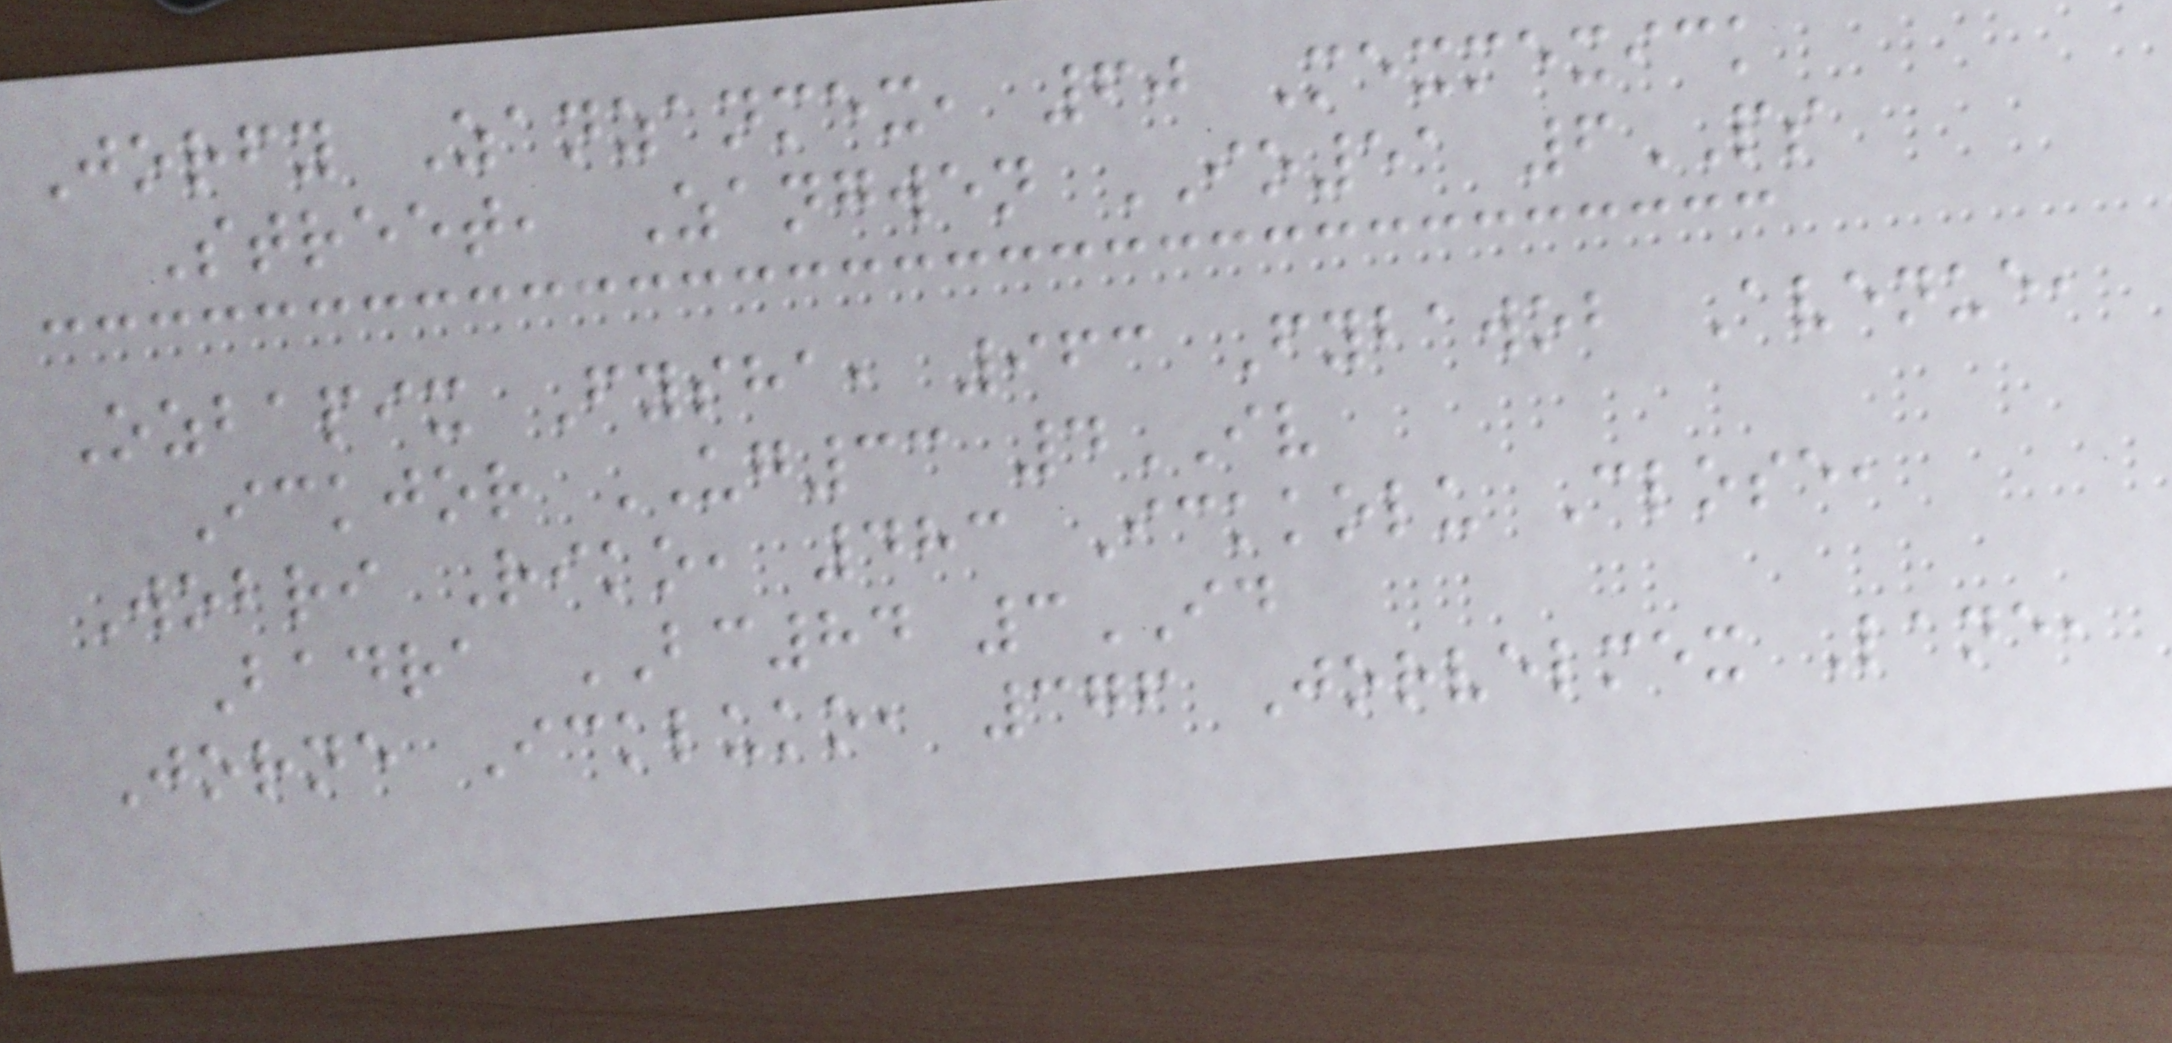Jorfy Zanzanmex, 60 Mexmexick
Street, Zangwen IO51 6PS
Ozbapix Fysha, 963 Fybawob Avenue,
Ickjor UG33 4IV
Wobri Riko, 483 Ickkolu Close,
Badra BC84 3ID
Jorne Ickluko, 376 Jorvelmex Lane,
